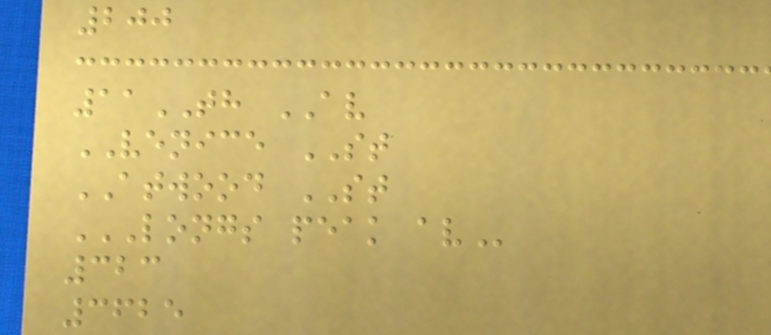200
11TH AV
VENICE ST
ATWOOD ST
LONGS PEAK AV
323
3625
